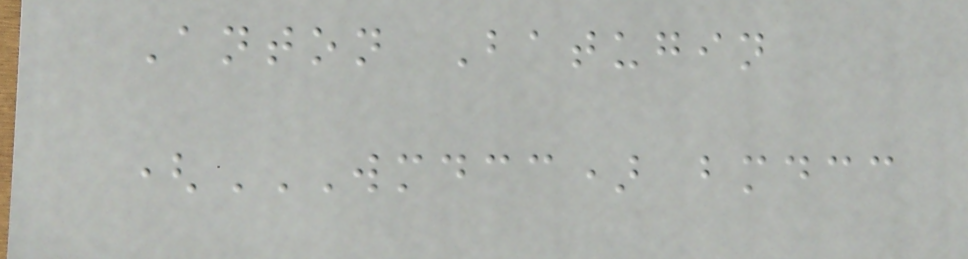Anton Batugin
(WMDCC) BMDCC
